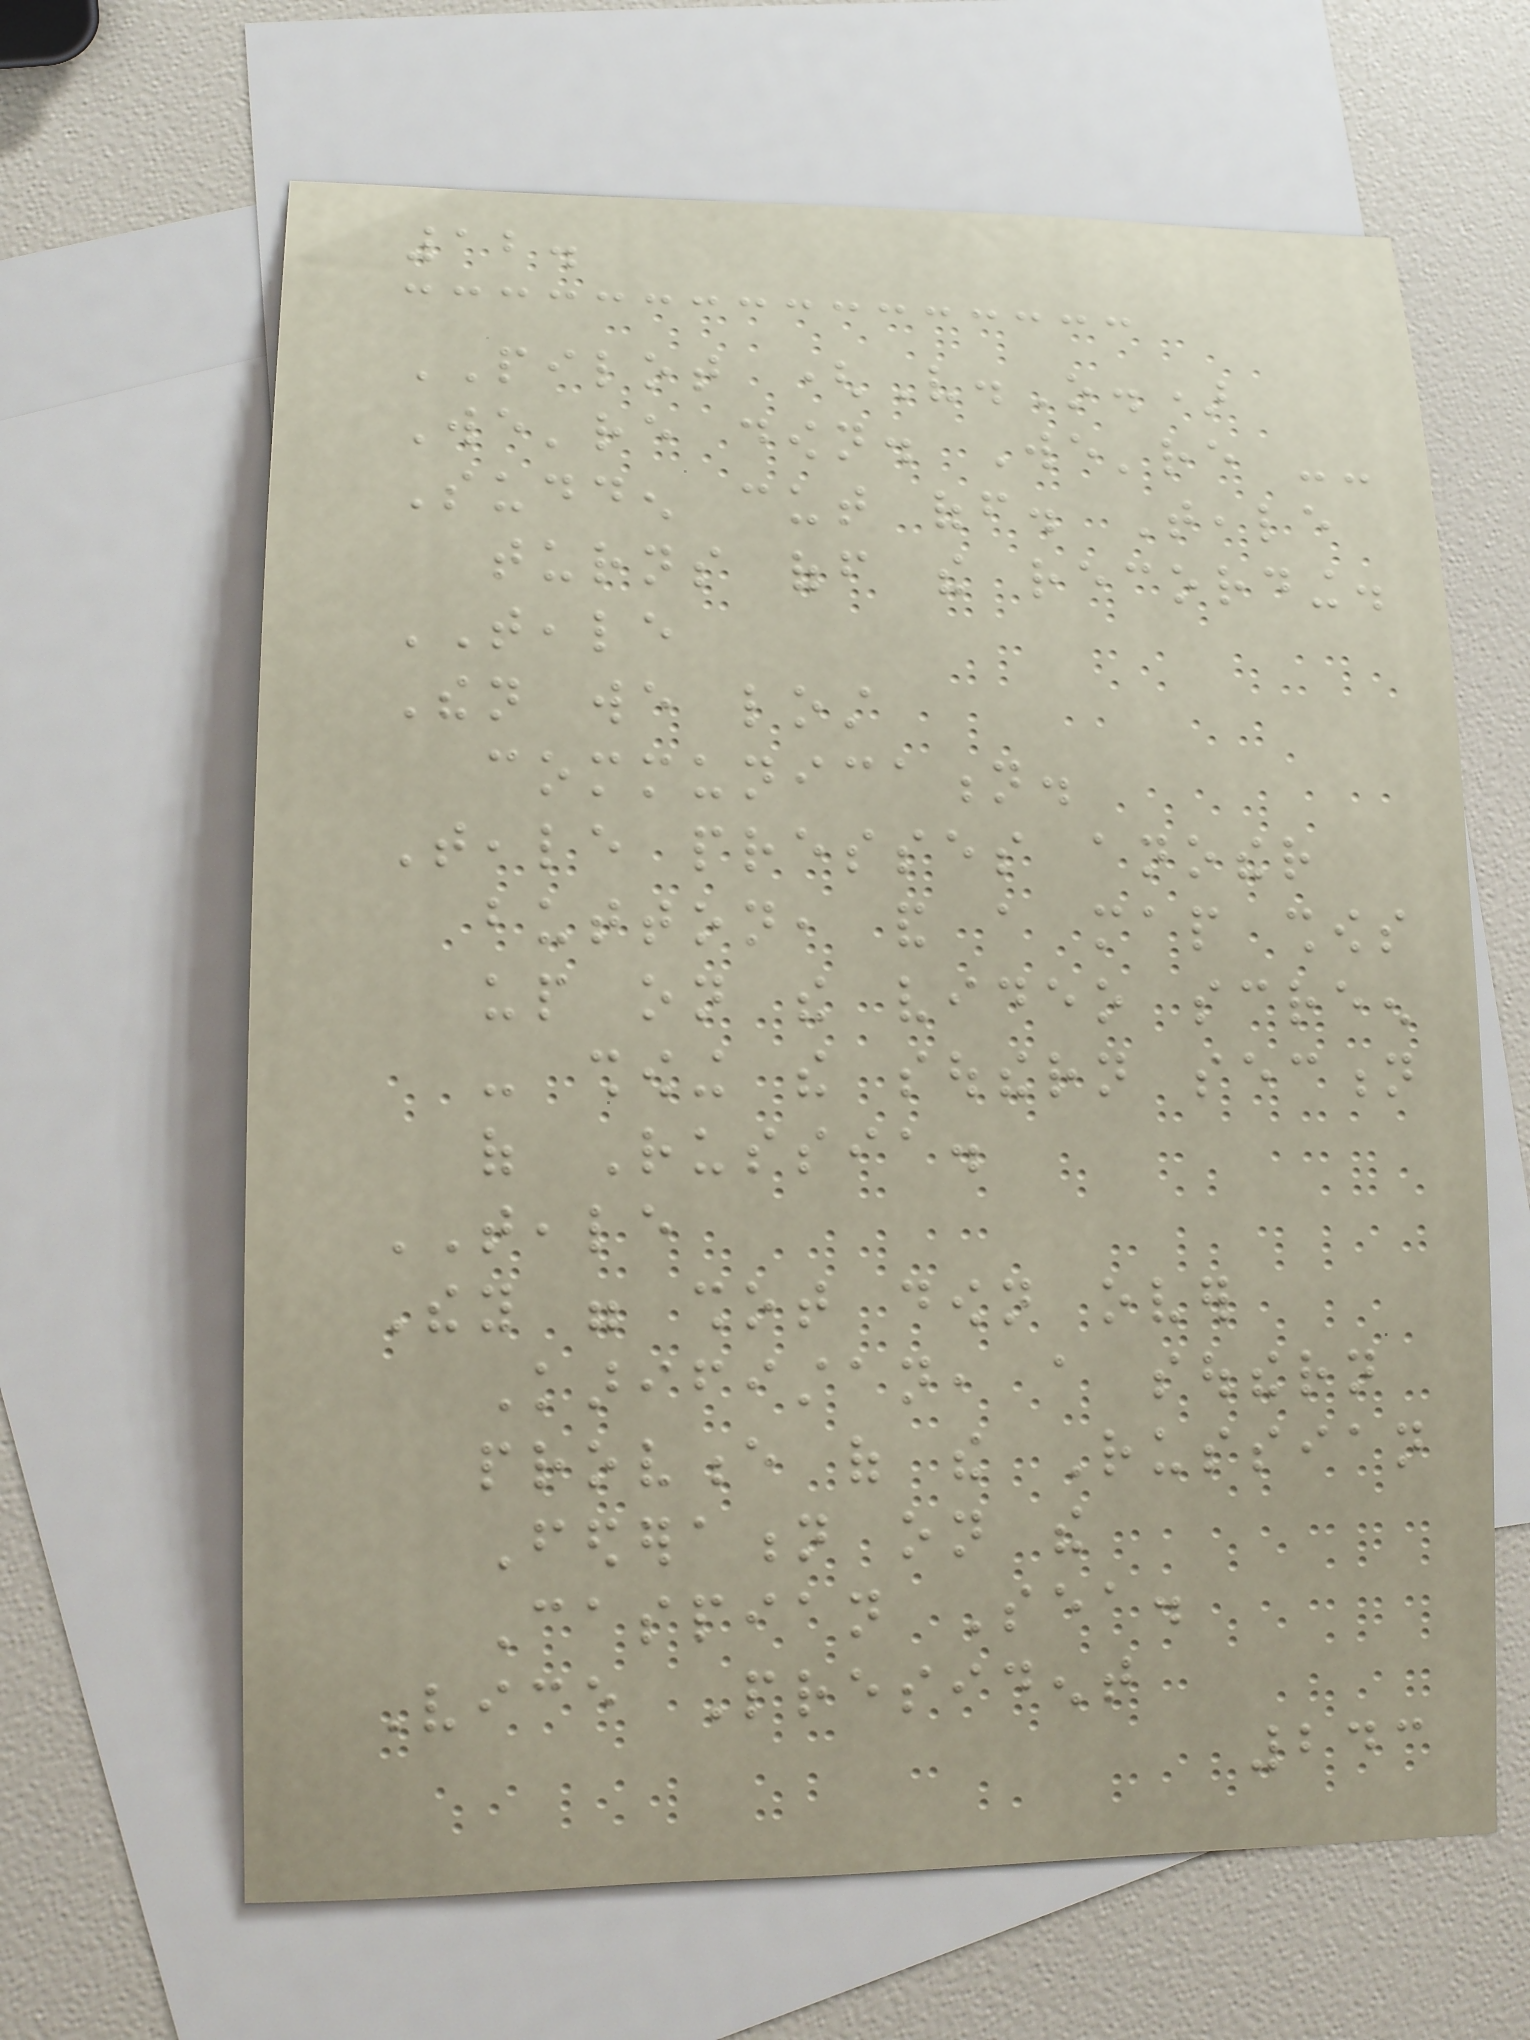12.
PILOT (V.O.)
We're down. We're --
Sudden cut off. Teale
turns off the recording.
TEALE
Then we lost
communication.
Teale presses another
button, and a map shows
up on the video screen
- showing the southern section
of Russia.
TEALE
They were shot down over
Karifistan, a southern
provence of the Russian
Federation on the
Caspian Sea.
Vice President
243
